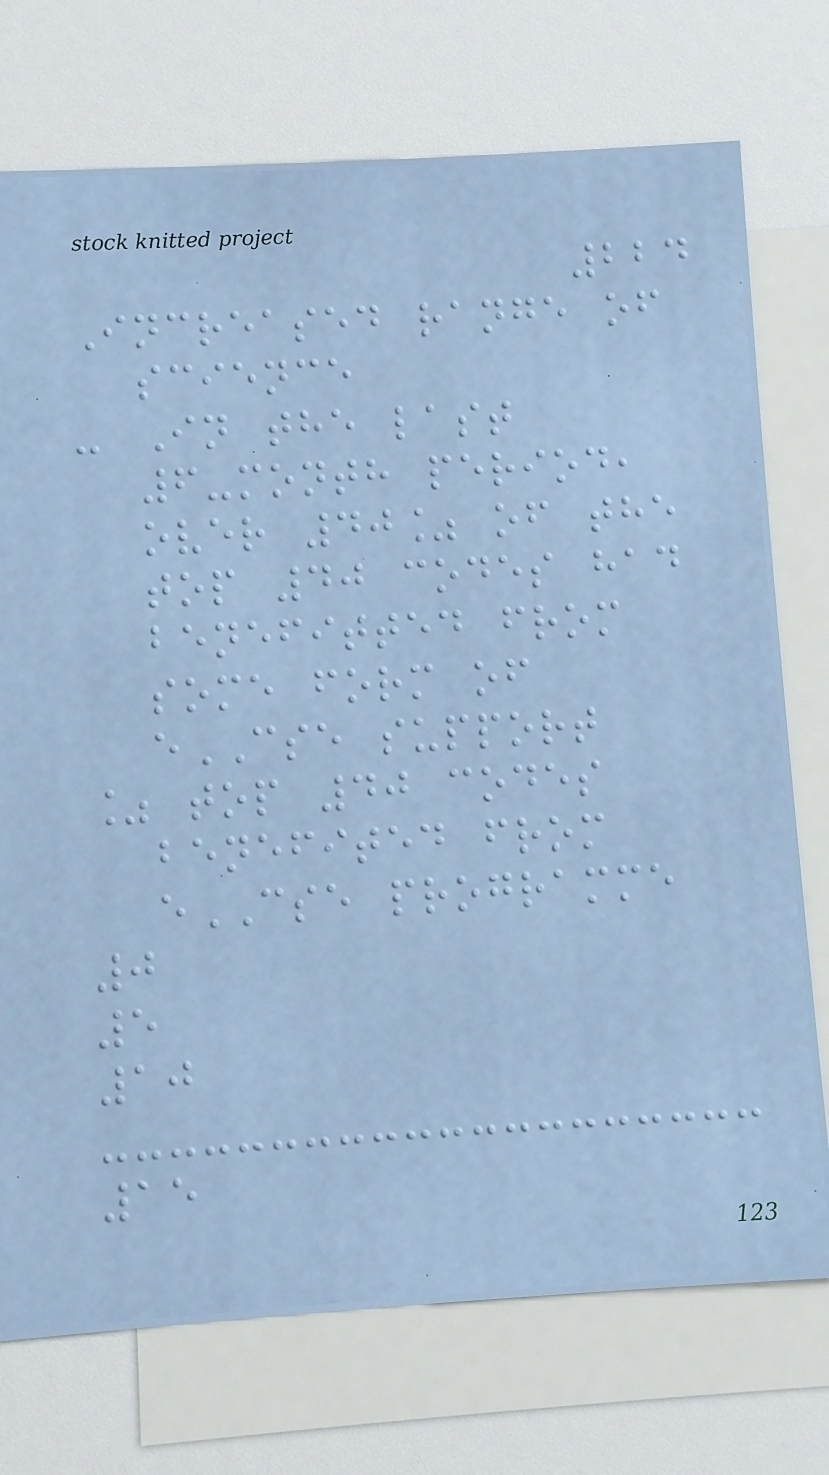224
Increased range of
science
- In the last
6-month period,
over 40% of the
top 40 codes had
benefitted from
some form of
eCSE support
% top 40 codes
benefited from
eCSE programme
0
5
10
15
